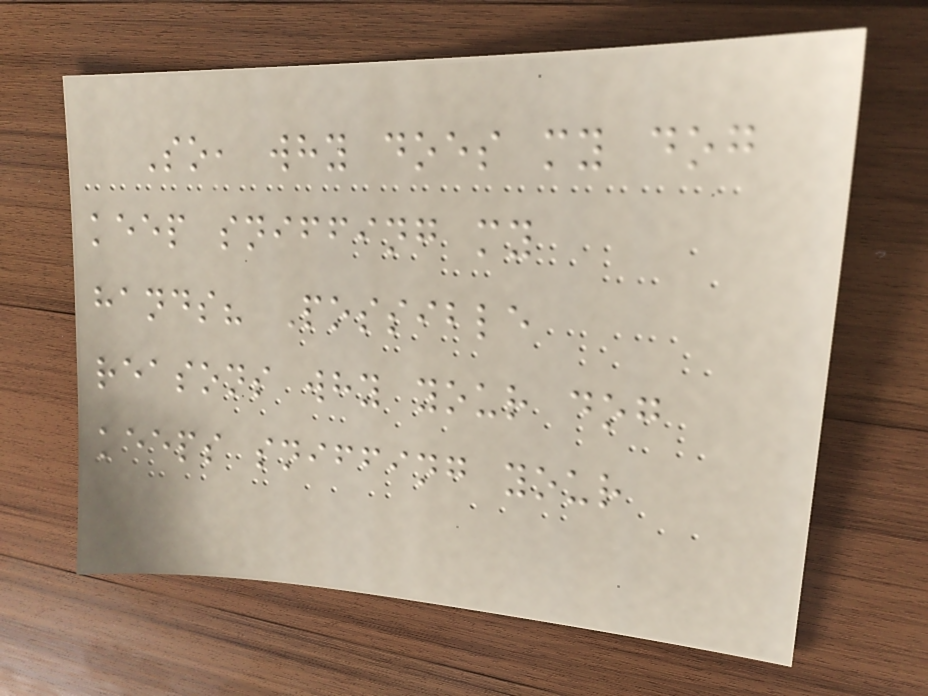So, why does my dog
keep sniffing my
hands? Possible
reasons why your dog
keeps sniffing your
